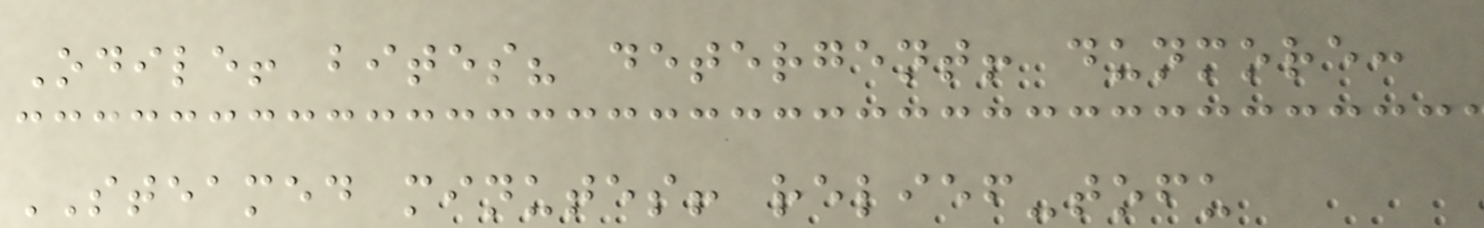Odile! bites? detergent! dunmore:
STEAMED minutes! relief-tofu
